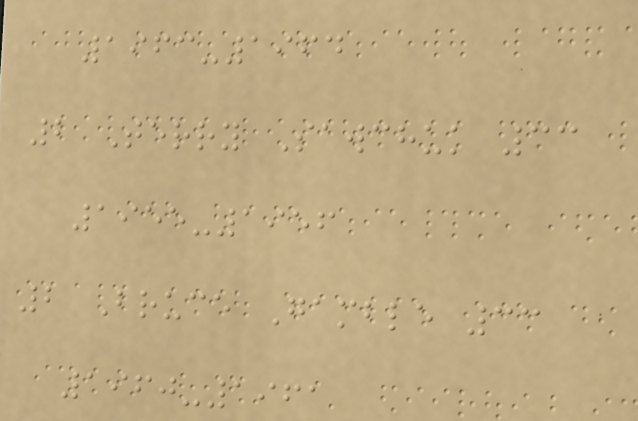1963-1964
2 Terry Sawchuk 33
1955-1956
2 Bruce Gamble 33
1960-1961
